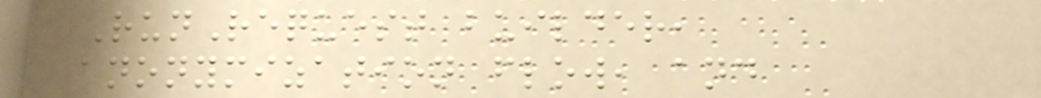RunRequest builder,
anonymization flow, and
